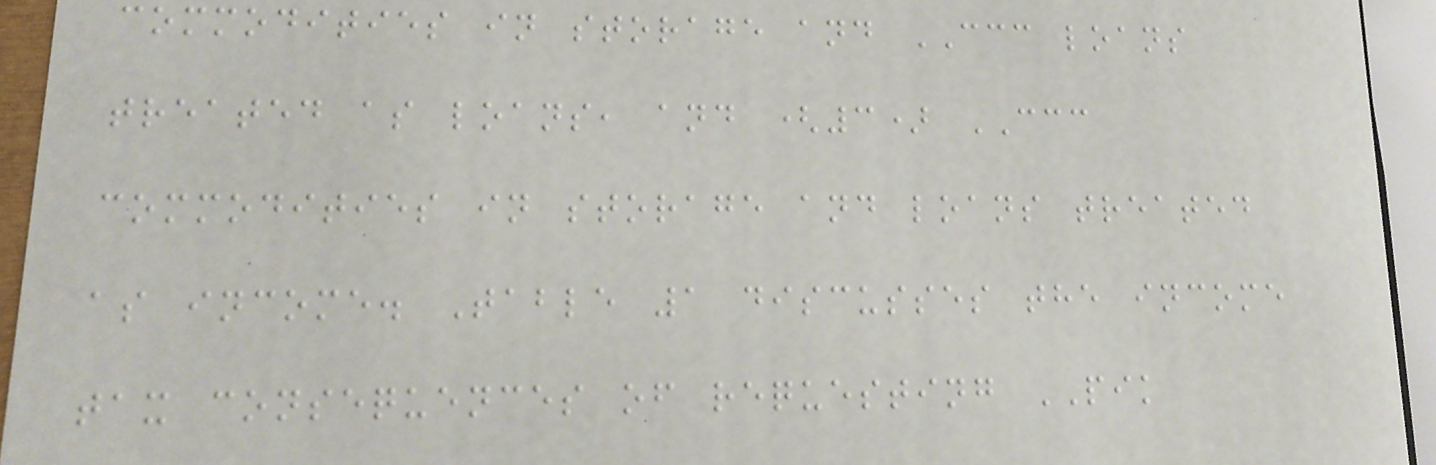commodities in storage and CCC loans
treated as loans, and (3) CCC
commodities in storage and loans treated
as income. Table 1 discusses the income
tax consequences of requesting PIK
